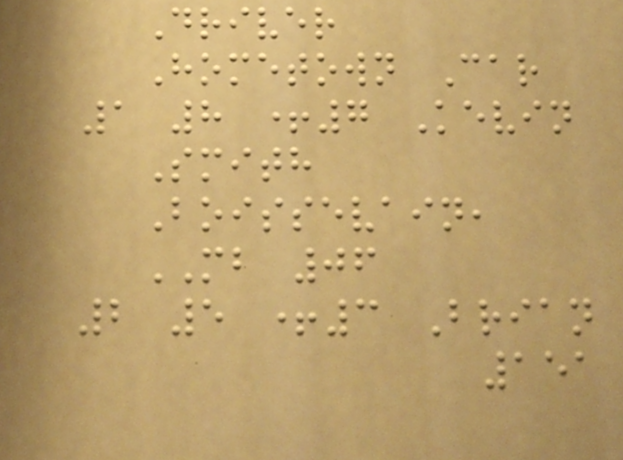Driver
Hometown Car
1 8 +7 Kevin
Smith
Boissevain,
MB 06
2 5 +3 Brian
151
